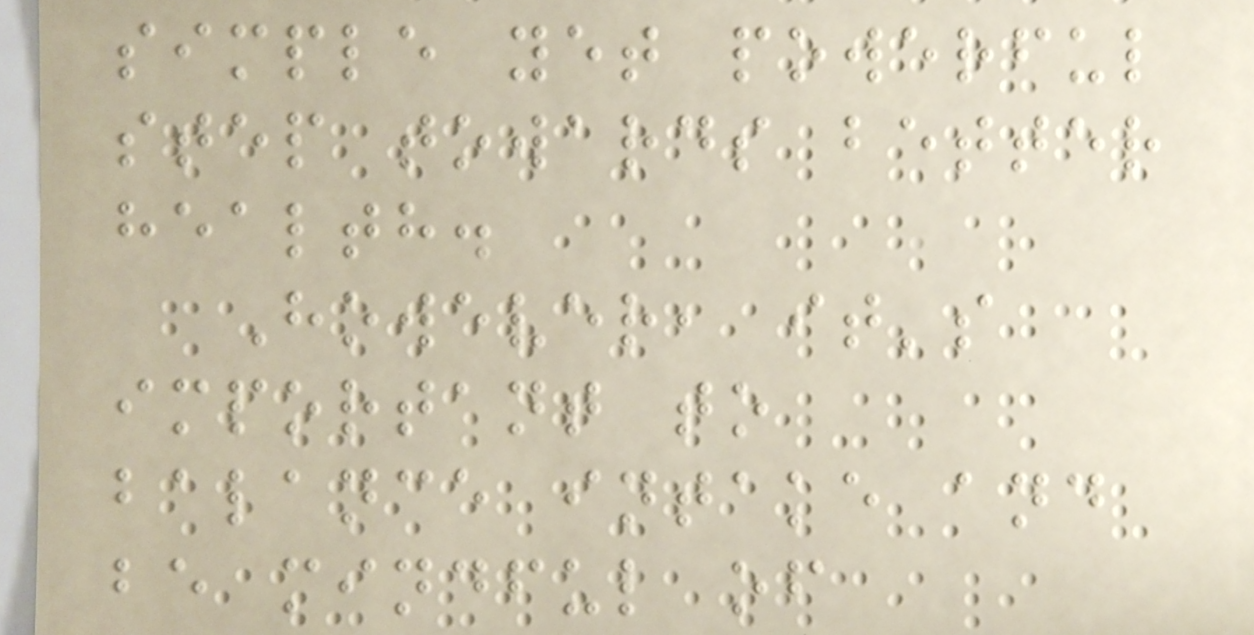simple yet powerful
step towards better
health.
However, it's
important to
balance intake and
be mindful of
